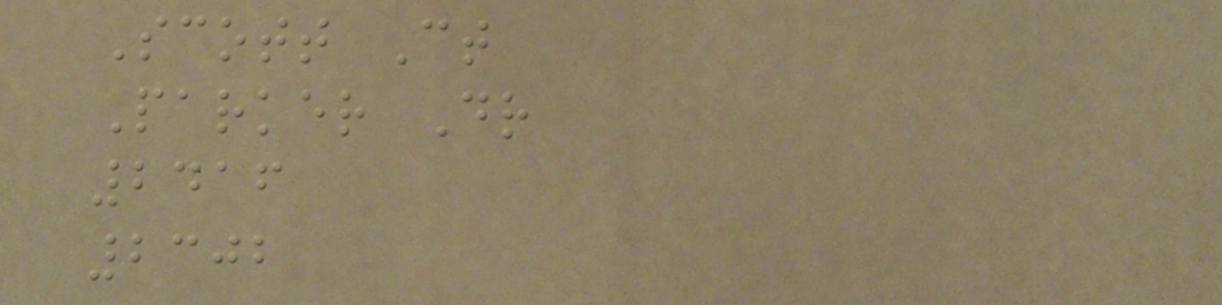Scott Ct
Parker Dr
2416
2302
